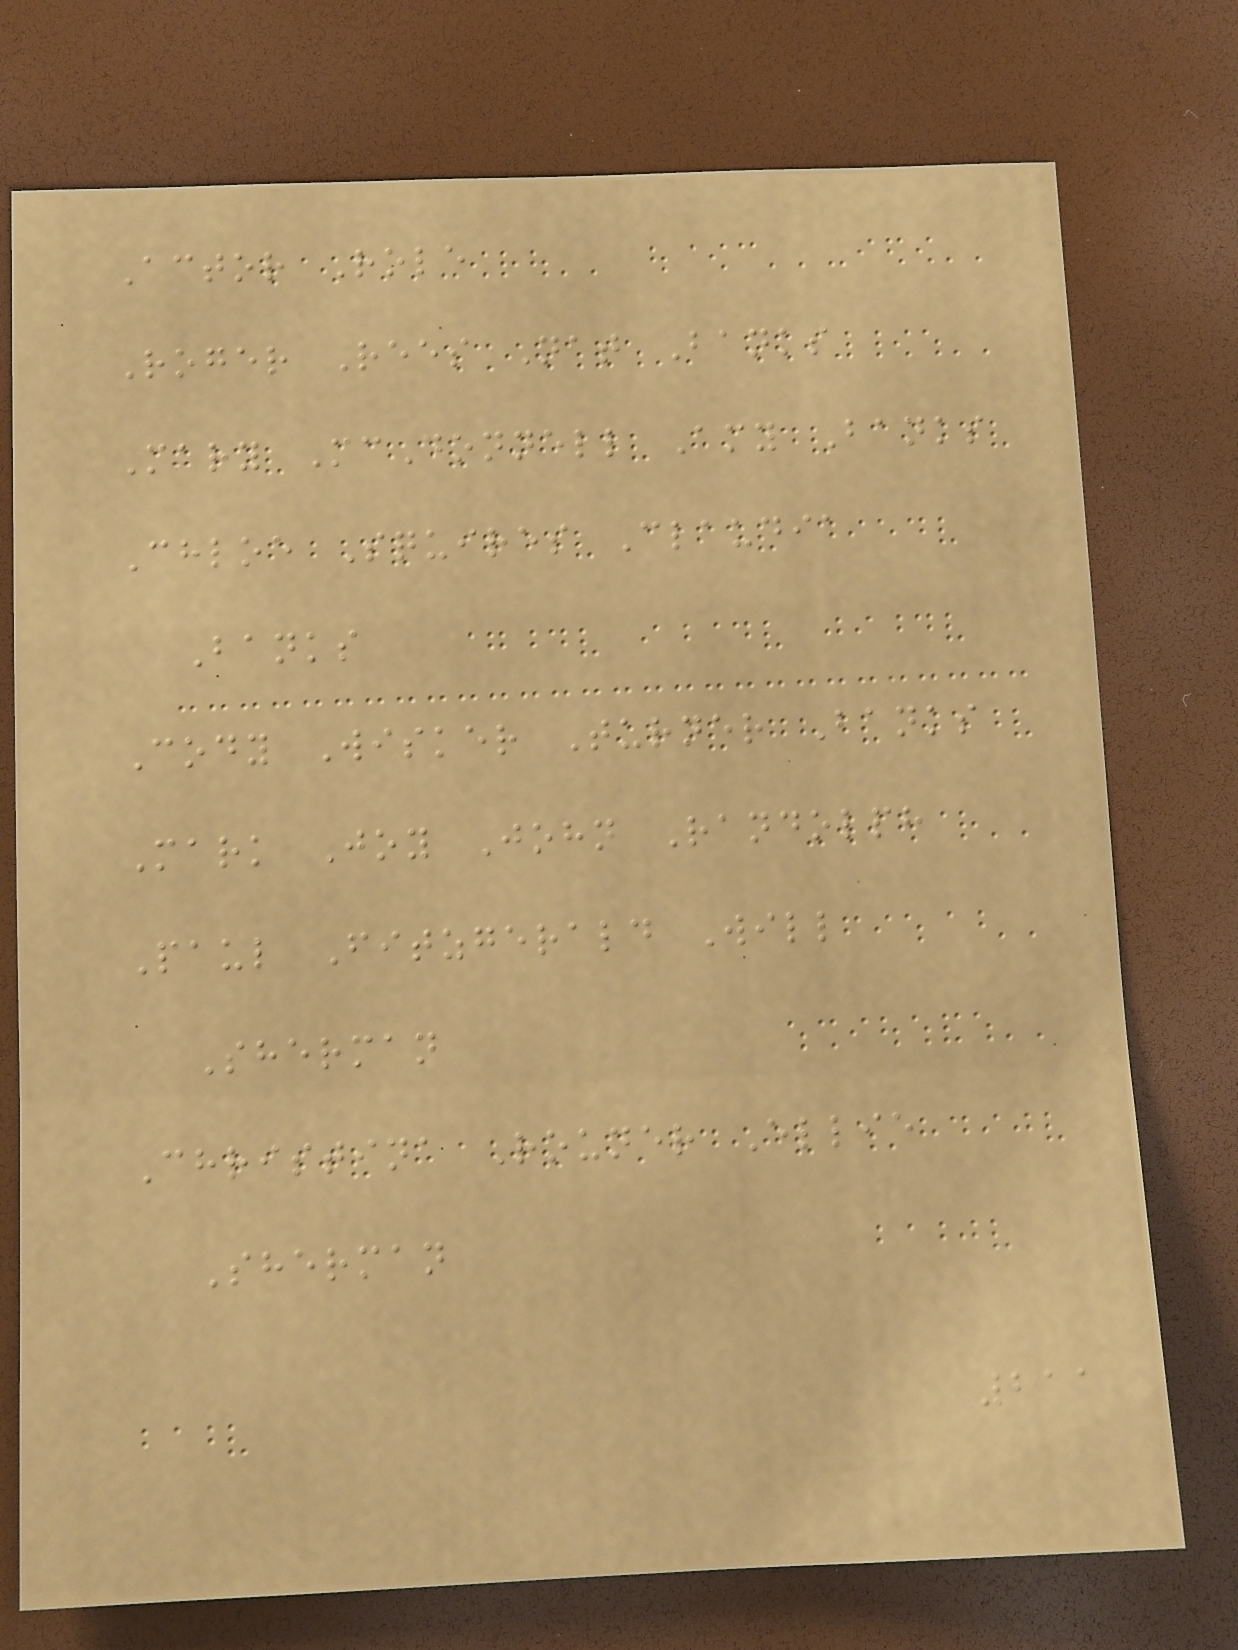Actor Role
Roger Rees Nat Banks
Mary McDonnell Amy Banks
Chloe Squires Claudia
Banks
Cody Wisker Turner Banks
Mark Joy John Randolph
Paul Fitzgerald Will
Sherman
Christina Rouner Ellie
Sherman
211
